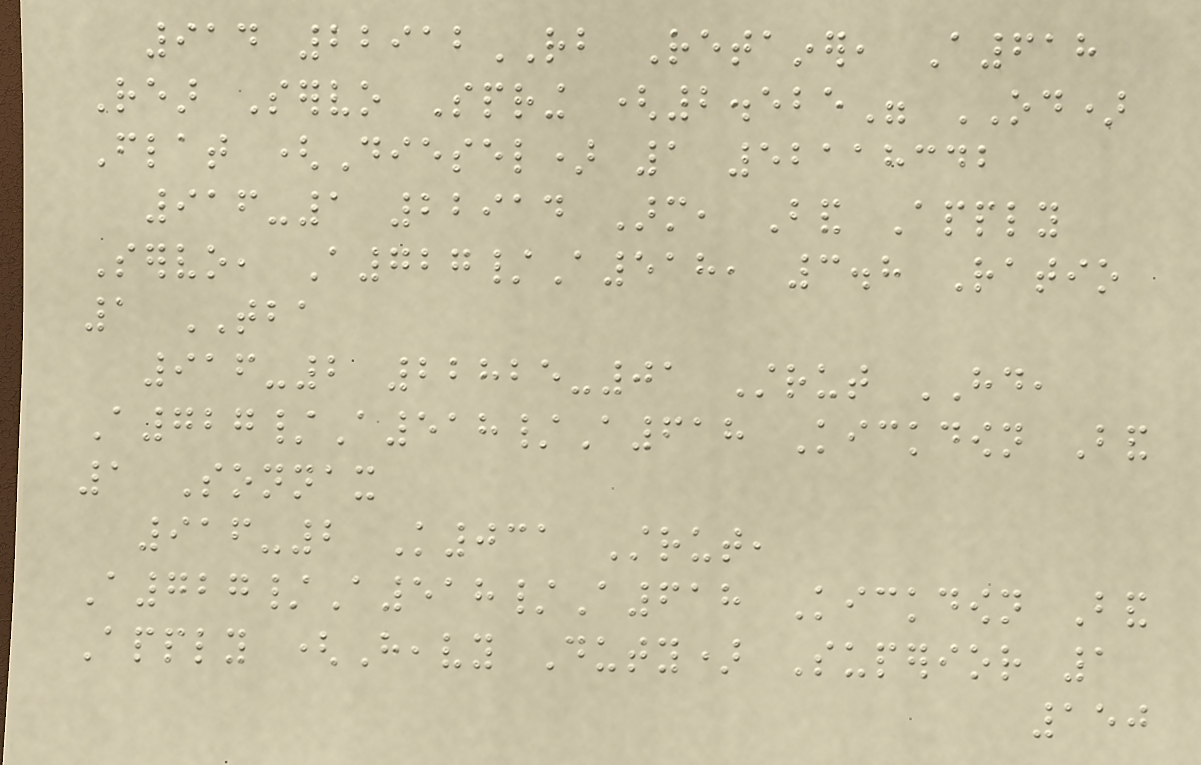914 22912RB Retainer, A618
Rear Servo Spring (2.525" OD)
Flat (Diesel) 1 52118342
916-1 22914 Arm, Band Apply
Servo, A727/A518, 3.8 Ratio
1 TBA
916-2 22825-01 Strut HD,
A727/A518/A618 Kickdown Band
1 Sonnax
916-2 K031 Strut,
A727/A518/A618 Kickdown Band
Apply (Heavy Duty) Superior 1
150
